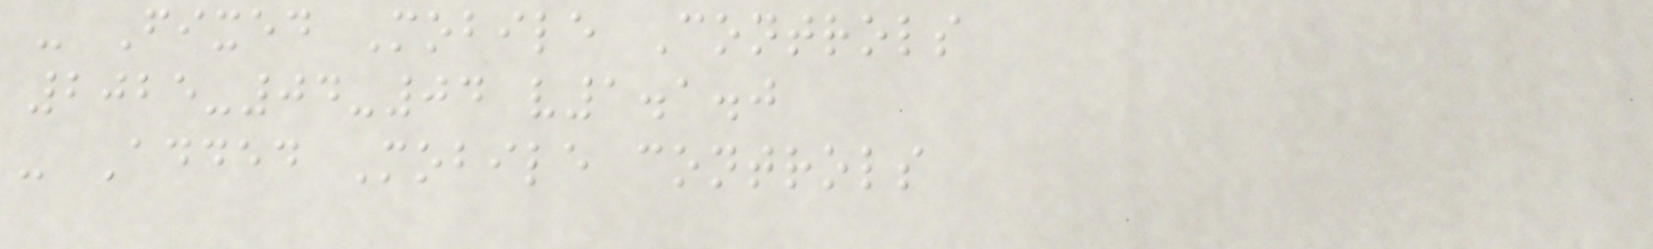- Fixed Mobile Controls
2025-04-04 v1.1.0
- Added Mobile controls
